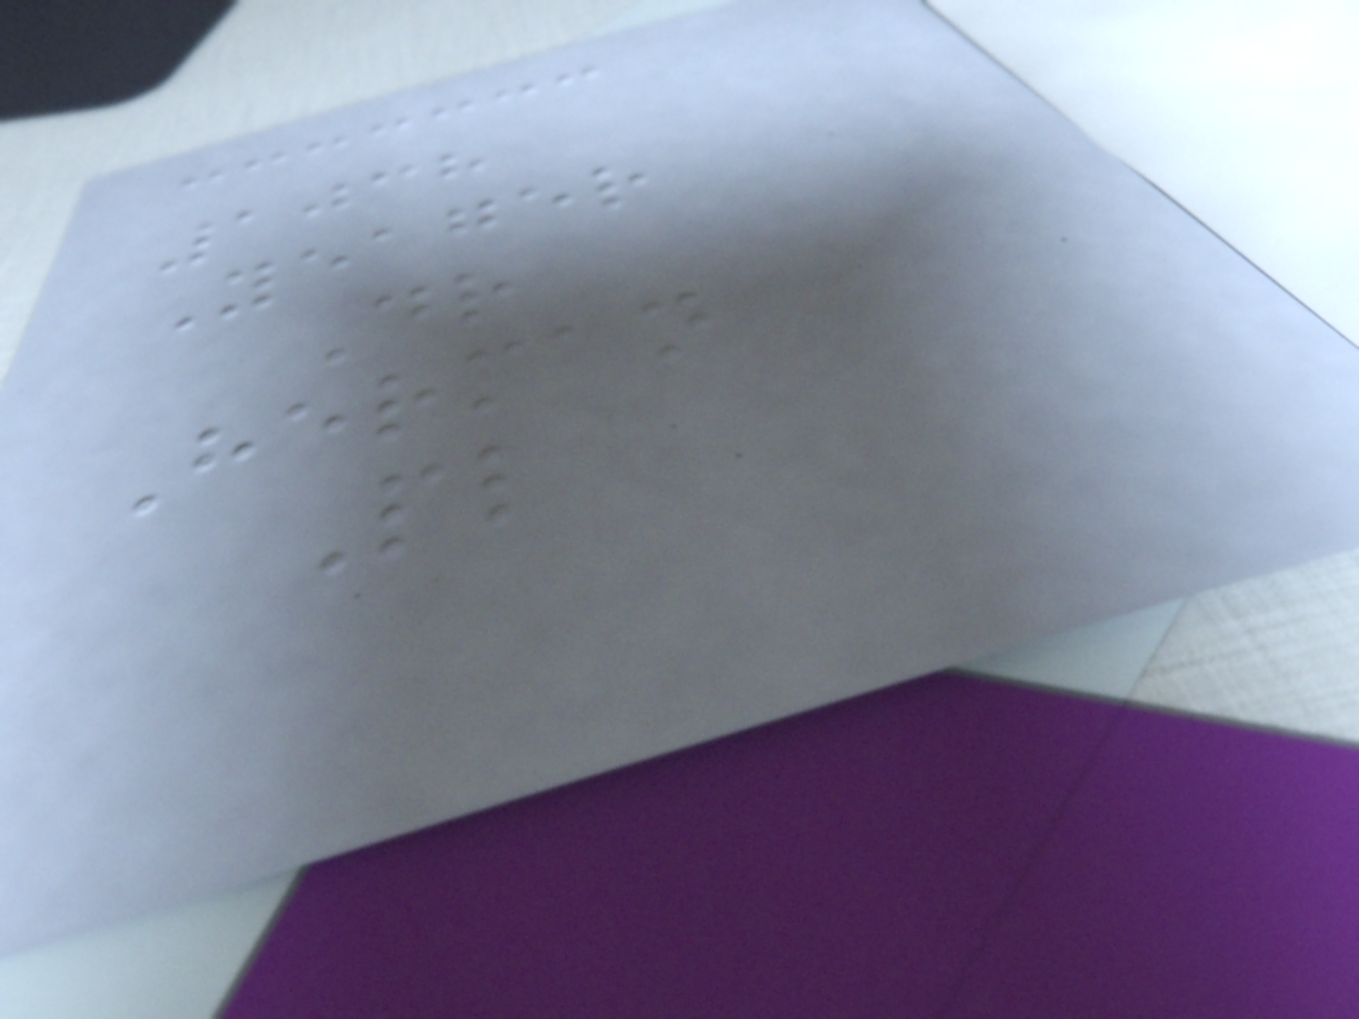1038
Yeager
Dr
Herman
Pl
